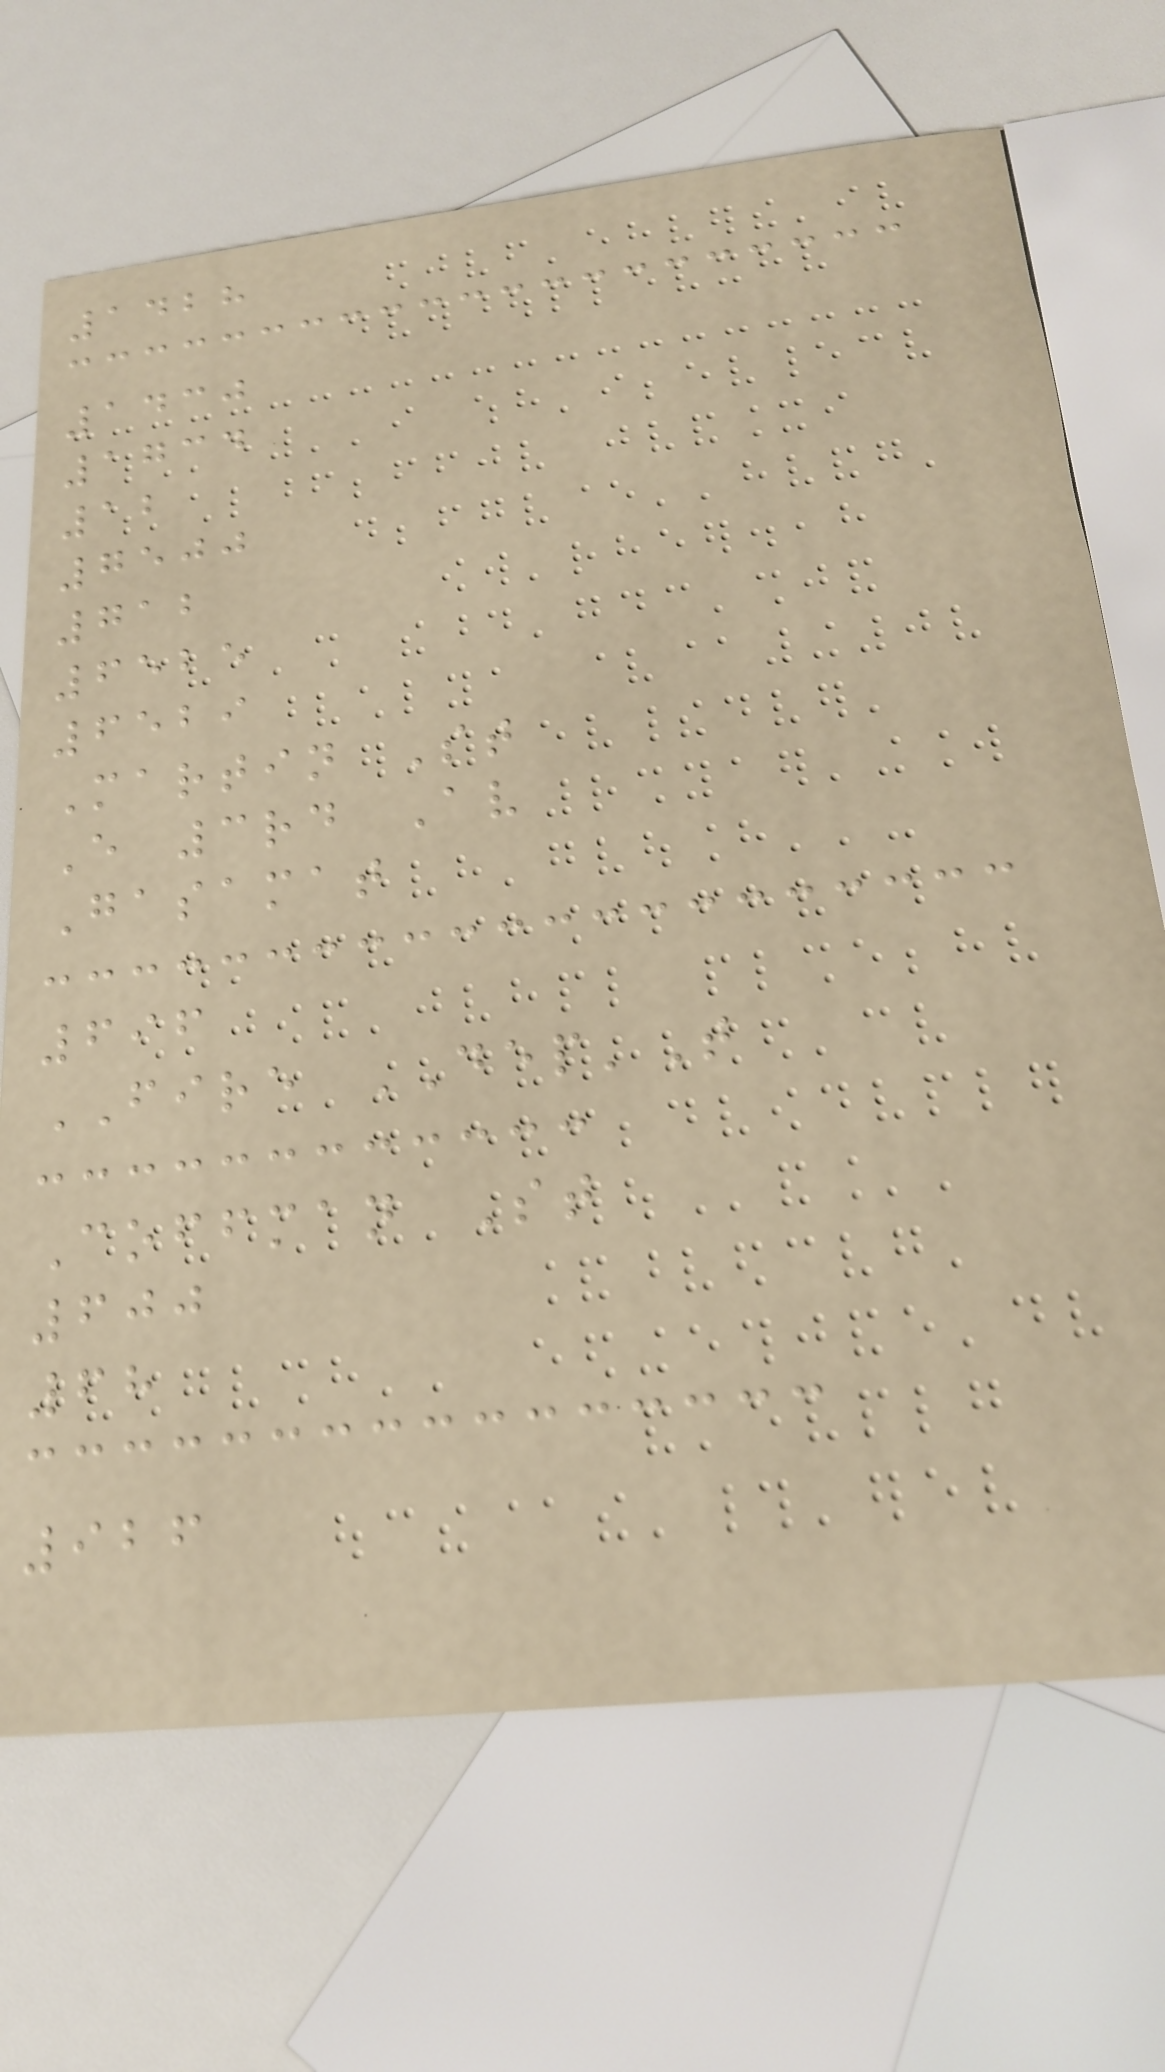1428
1430
1734
12
7500
712
6525
6529
Martin St
E 3rd Av
Gasamat
696
FIRE DEP'T
Coffman St
600
68
926
